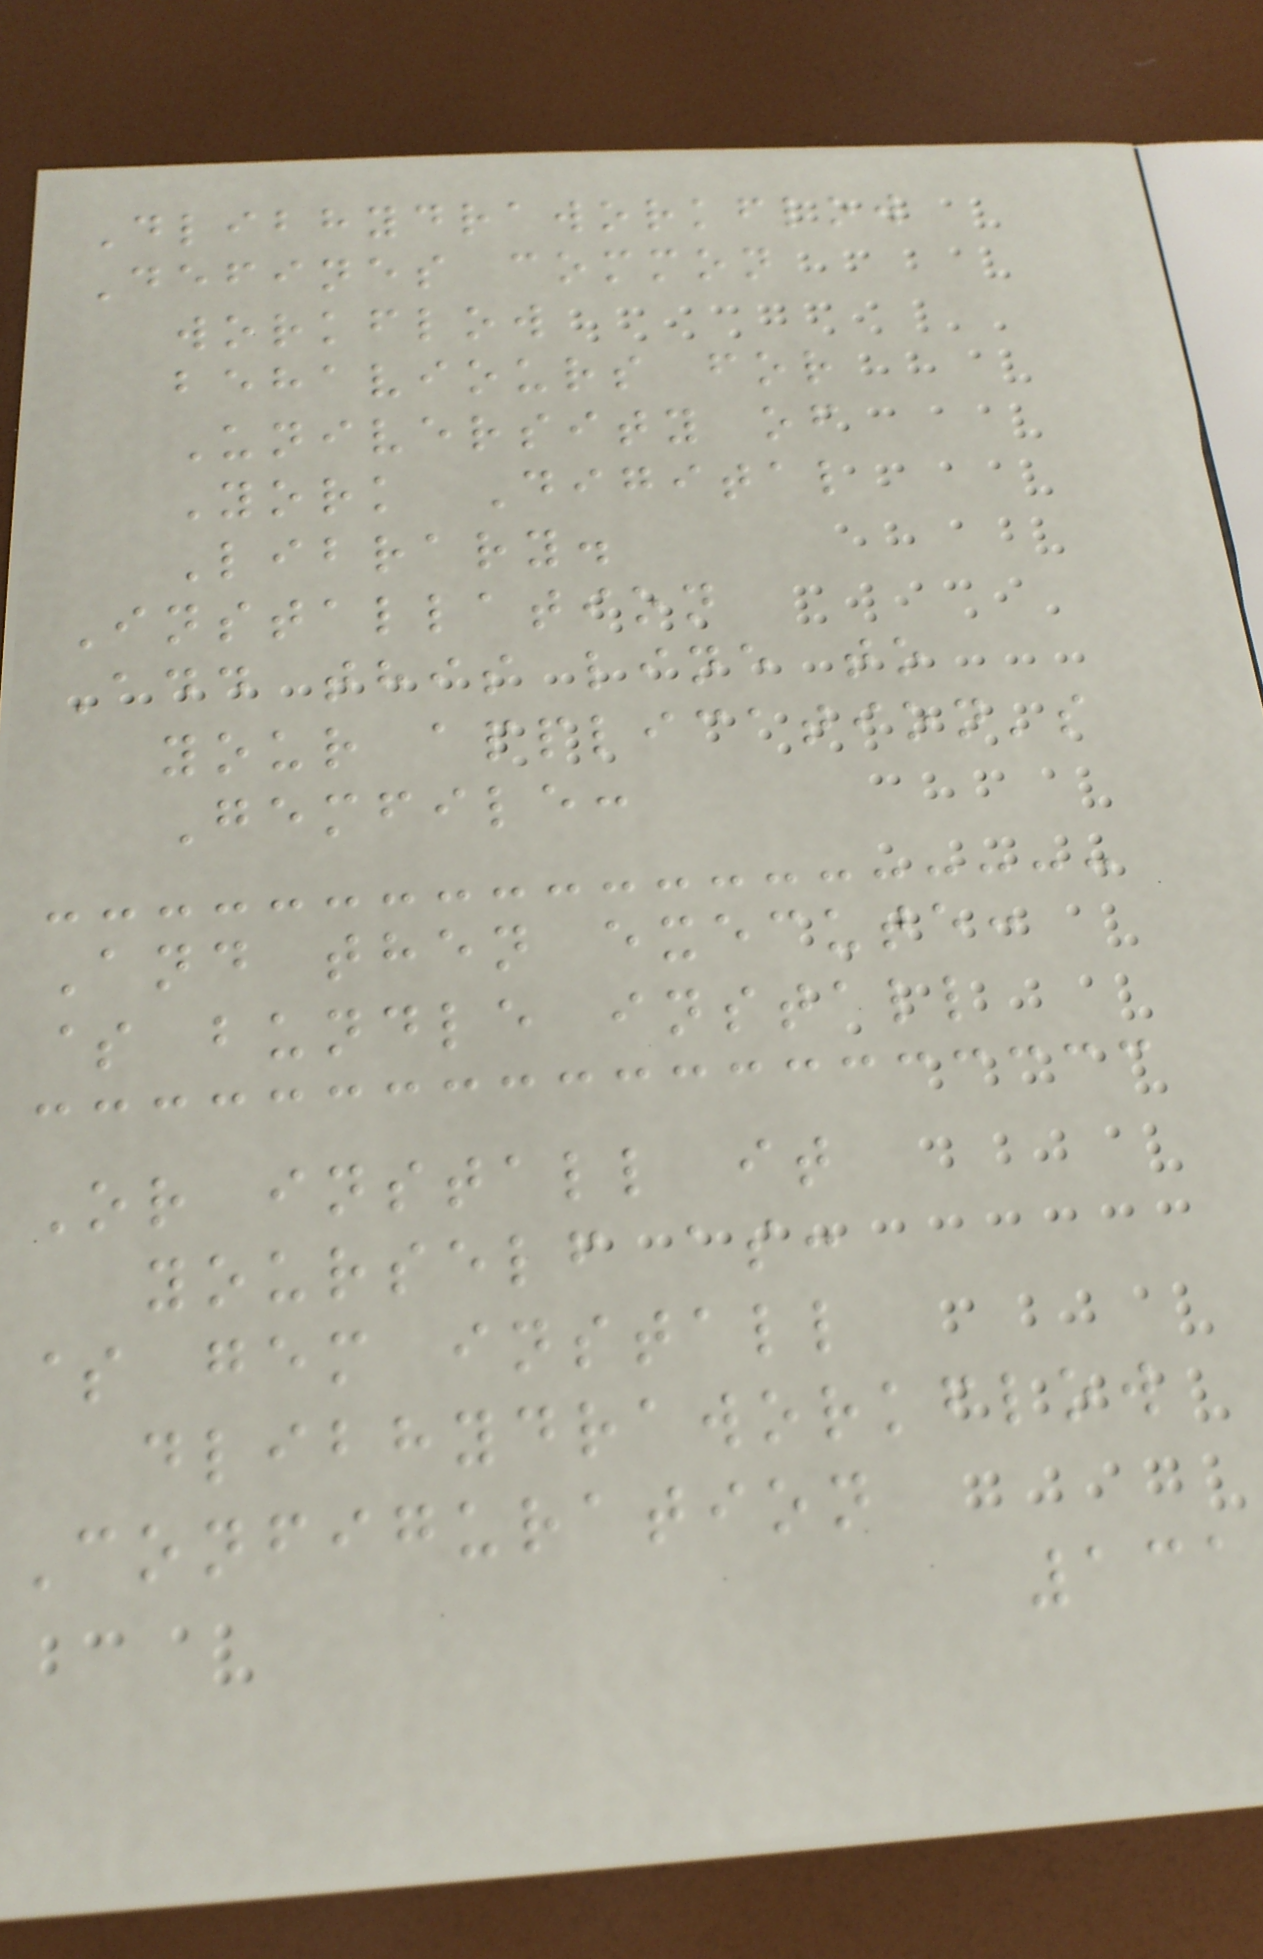Dlibhydraworkflow
Defines common
workflow
behaviours for
University of
York Digital
Library.
Installation
Add this line to
your application's
Gemfile:
And then execute:
$ bundle install
Or install it
yourself as:
$ gem install
dlibhydraworkflow
Configuration
131
